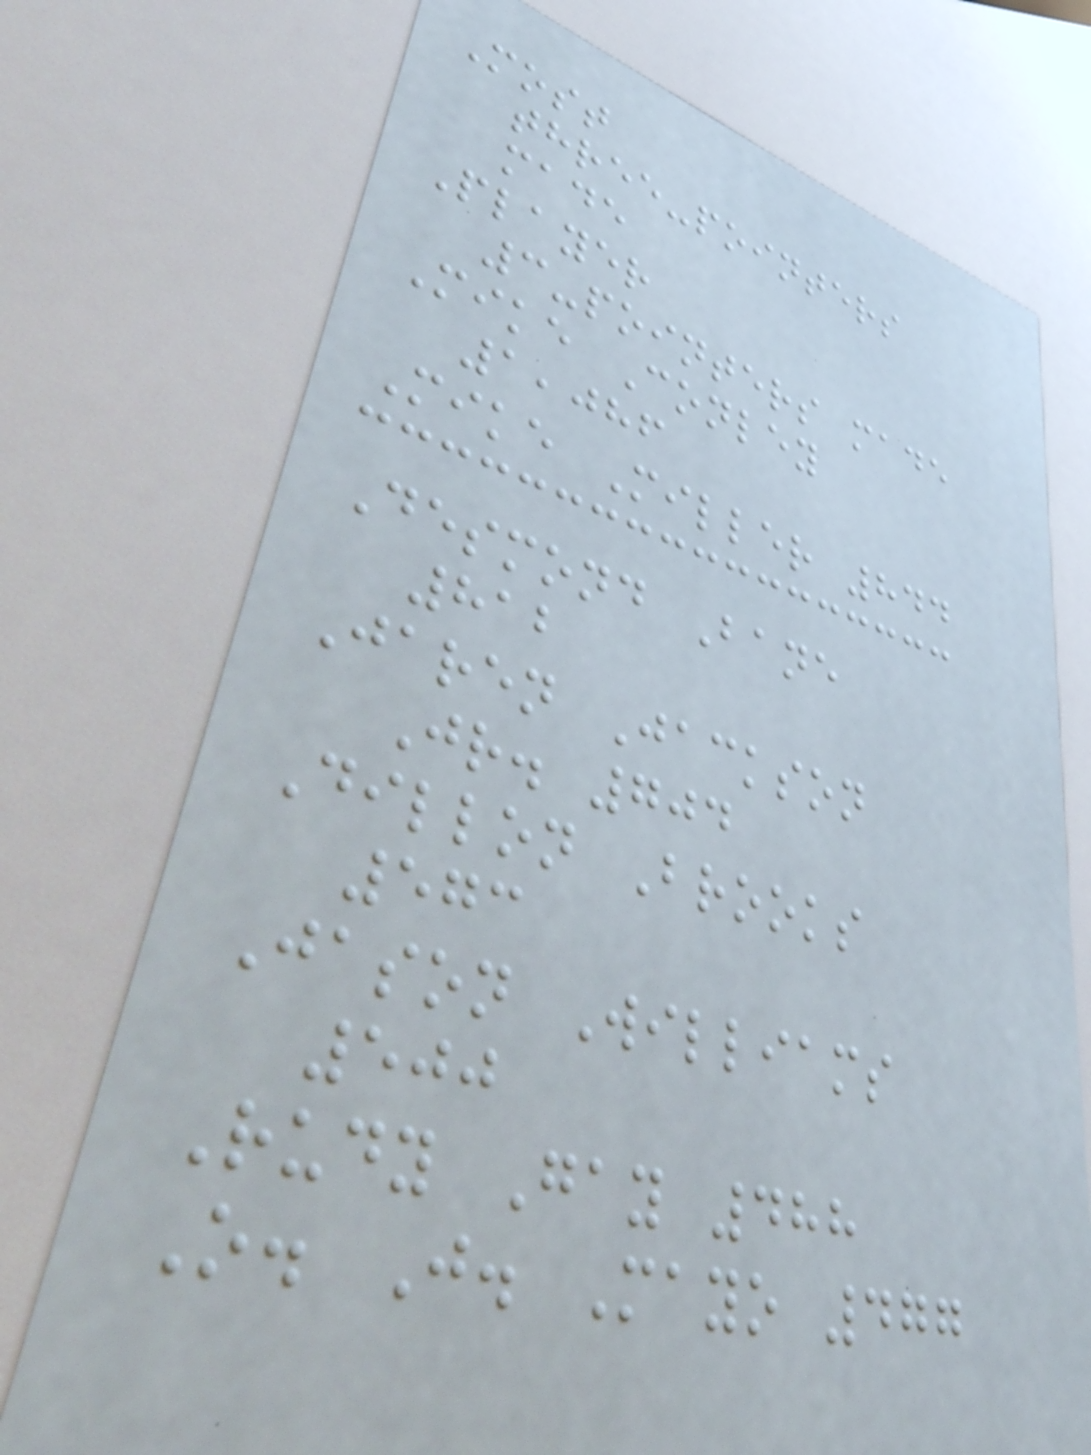Most
three-pointers
made
Player
3-pointers made
Mike Conley
1,086
Mike Miller 844
Desmond Bane
812
Jaren Jackson
Jr. 704
Dillon Brooks
573
Jason Williams
500
Rudy Gay 488
O. J. Mayo 477
